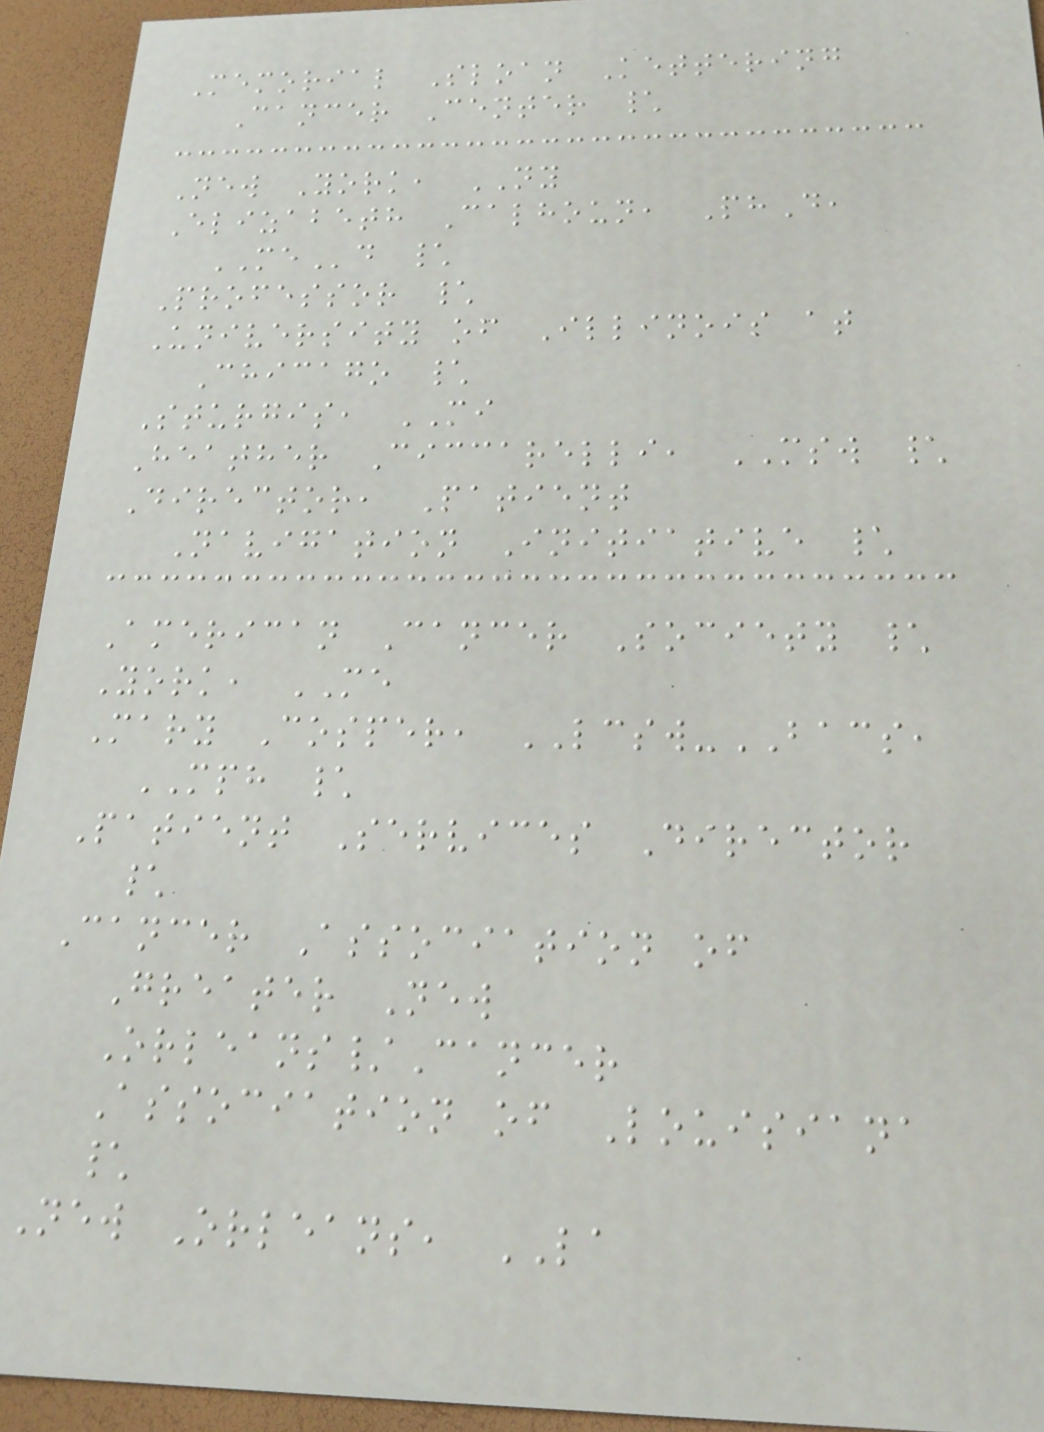Memorial Sloan Kettering
Cancer Center \
New York, NY
Elizabeth Calhoun, PhD,
MEd \
Professor \
University of Illinois at
Chicago \
Sturgis, MI
Heather Ciccarelli, MSW \
Director, Patient
Navigation Initiative \
American Cancer Society \
York, ME
Mary Cosper, LCSW-BACS,
MPH \
Patient Services Director
\
Cancer Association of
Greater New
Orleans/Cancer
Association of Louisiana
\
New Orleans, LA
